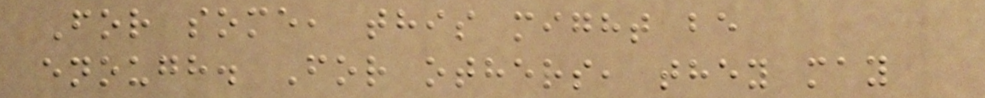For some, this might be
enough. For others, they may
